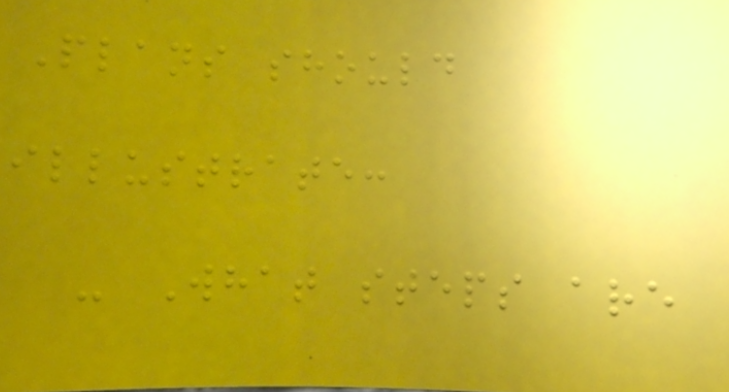Plans should
illustrate:
- What steps are
